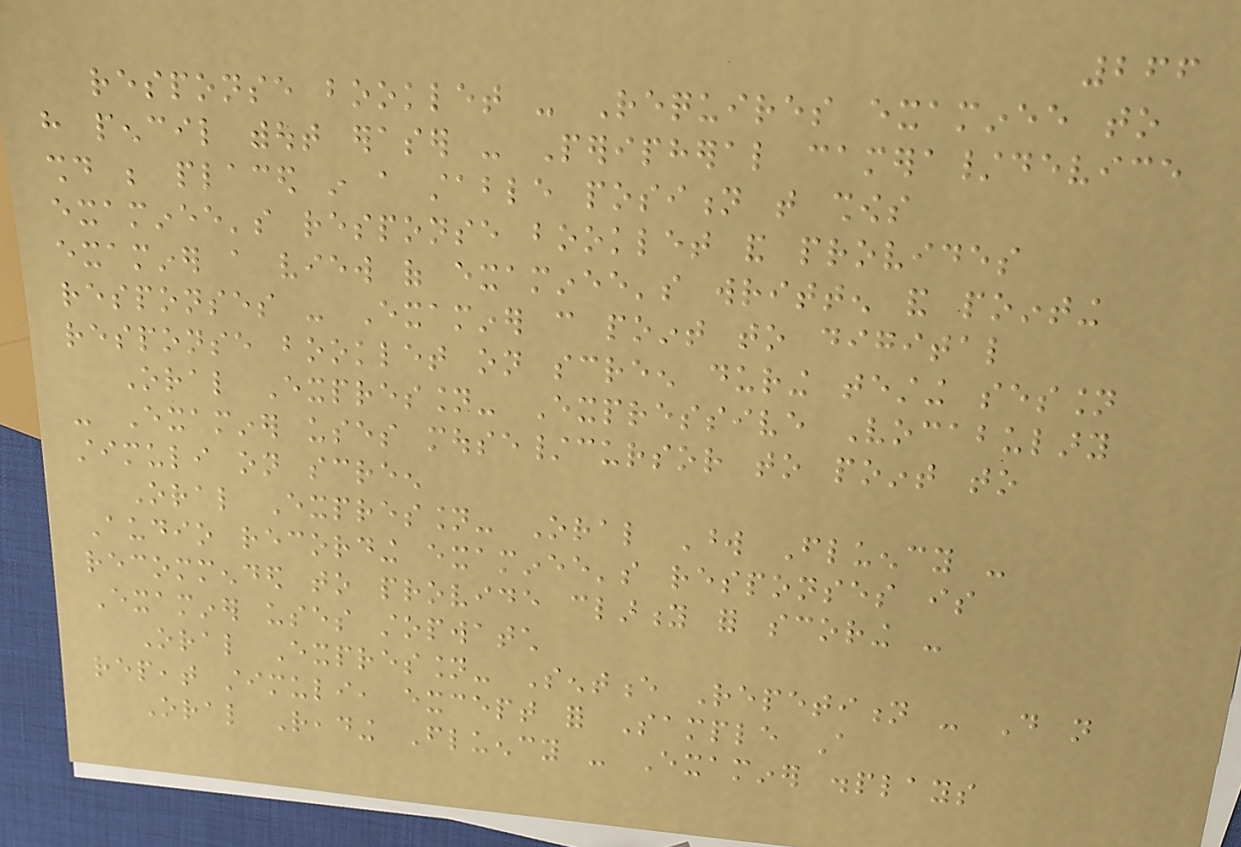266
response booklet - Requires examinee to
have pencil without eraser - Peripheral camera/device
should be placed in a stable position that shows
examinee's response booklet and provides
examiner a view of examinee's written and pointing
responses - Examiner can point to digital
response booklet on screen during testing session
Oral Expression- Expressive Vocabulary
- Examiner uses mouse/cursor to point to
stimuli on screen
Oral Expression- Oral Word Fluency -
Audio recording examinee's responses is
recommended to provide clarity for scoring -
Examiner uses stopwatch
Oral Expression- Sentence Repetition - Do not
repeat stimuli, except for Sample A
Oral Reading Fluency - Examiner displays
